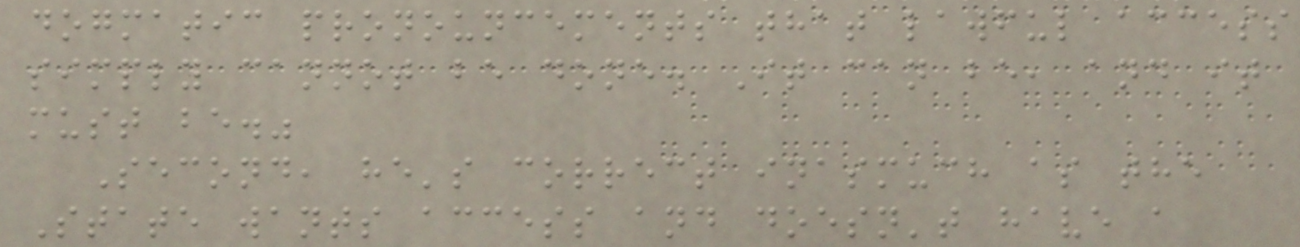dogmatic pronouncements that lawful access
simply cannot be done. It can be, and it
must be."
Second, he's correct inasmuch as the
State wants access and doesn't have a
